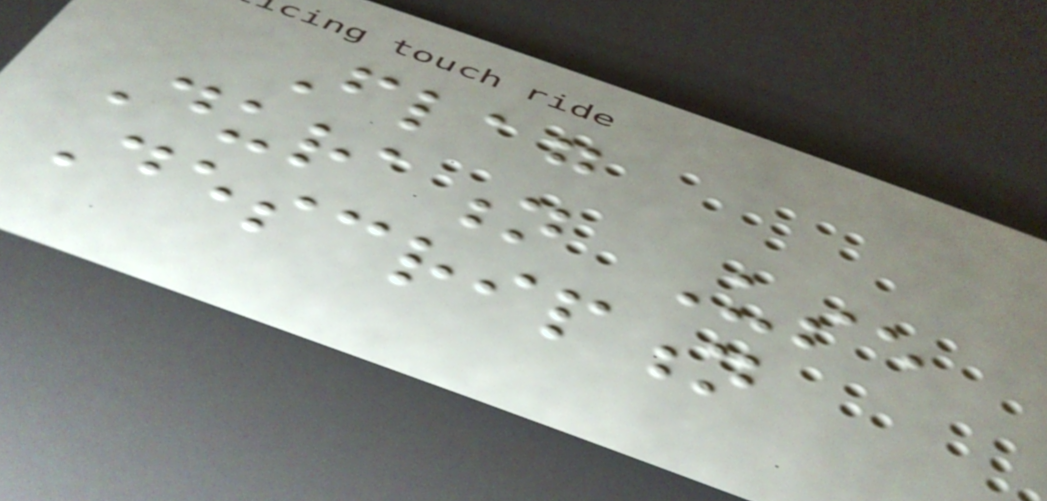Flag
Duration Use
Description
